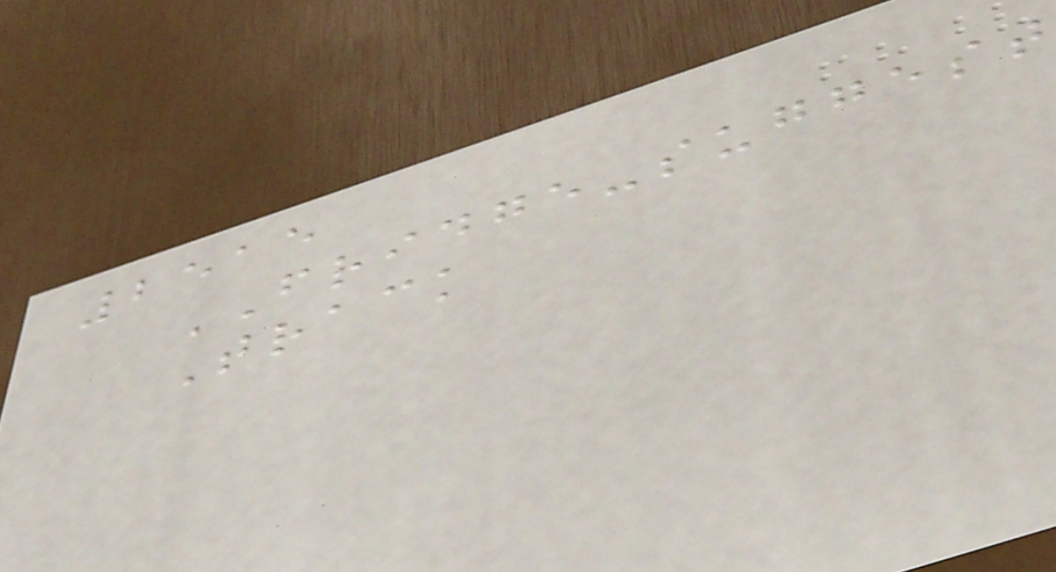2515
FRIDGE-suggest
Track
